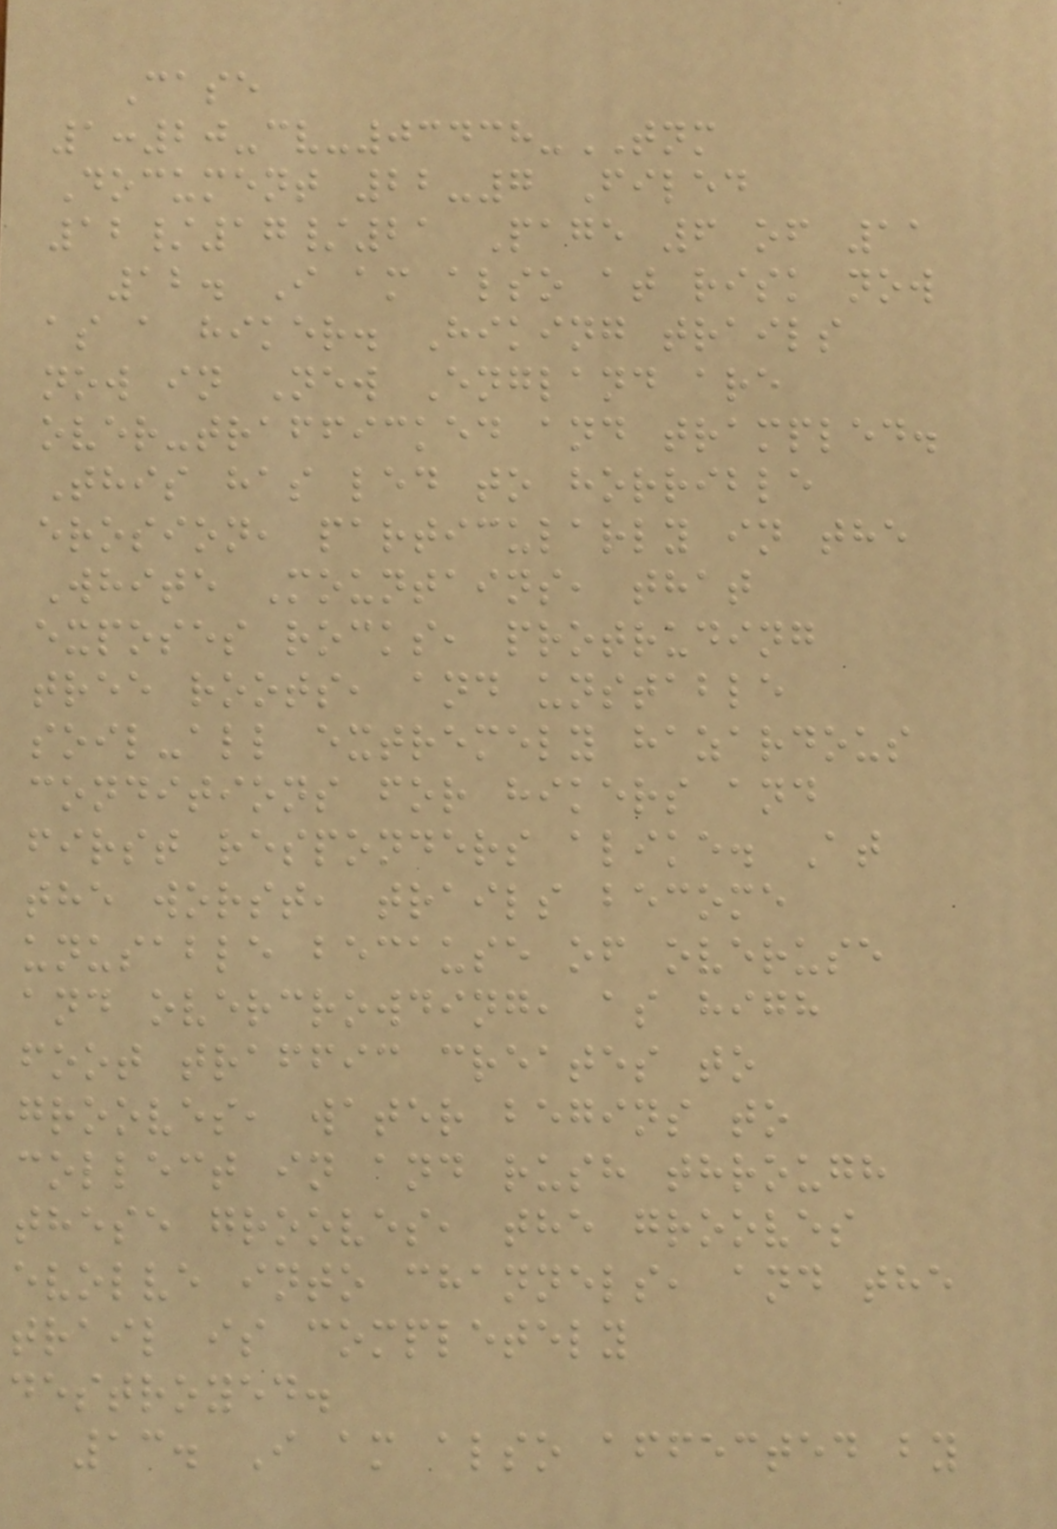Case
1:20-cv-03438-TNM
Document 22-7 Filed
12/17/21 Page 6 of 11
12. I am also at risk now
as a hiker. Hiking trails
now in New England are
over-trafficked and trampled.
This has led to horrible
erosion, particularly in the
White Mountains, that
exposes rocks, protruding
tree roots, and unstable
soil-all extremely hazardous
conditions for hikers and
first responders alike. At
the worst, trails become
unusable because of overuse
and overcrowding, as high
foot traffic creates to
grooves, water begins to
collect in and rush through
these grooves, the grooves
evolve into channels, and the
trail is completely
destroyed.
13. I am also affected by
